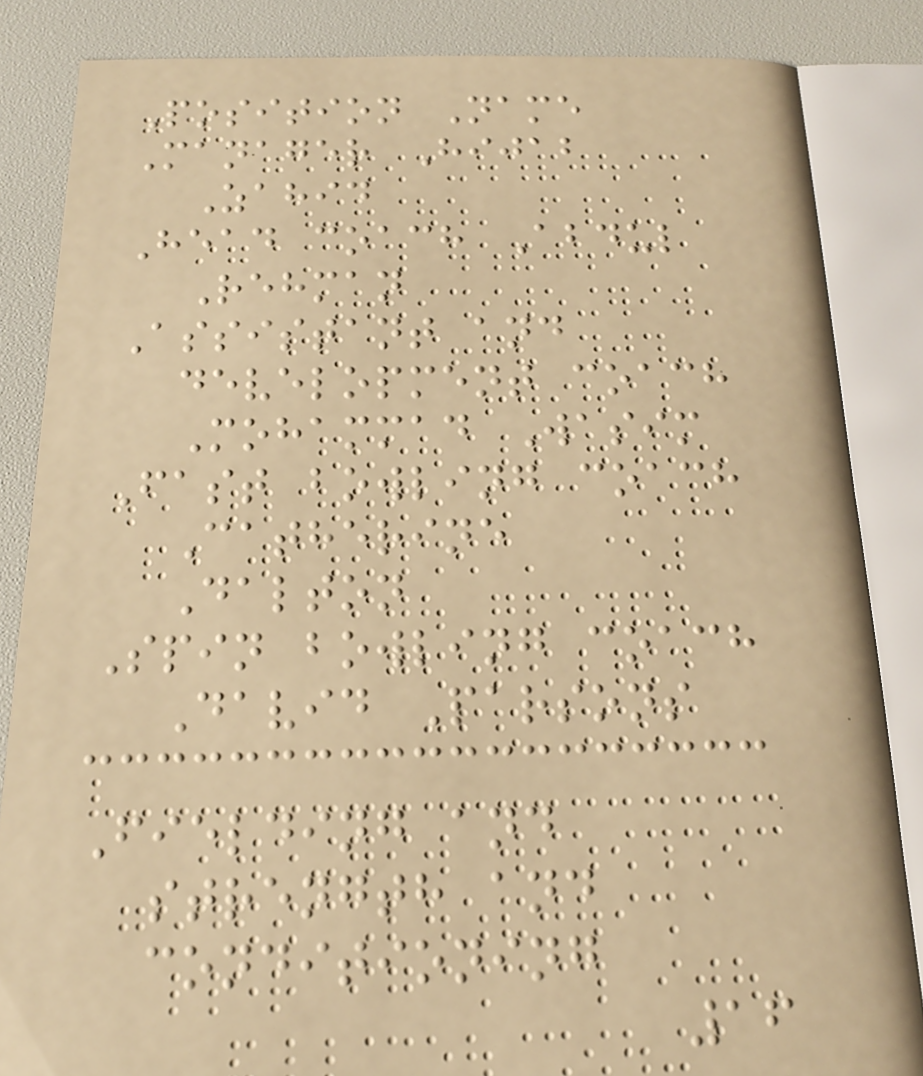Position Name
Manager Hijab
Zahid
Head coach Abdul
Rehman
Assistant and
development coach
Mohammad Wasim
Fast bowling coach
Catherine
Dalton
Spin bowling coach
David Parsons
Fielding and
strength and
conditioning
16
